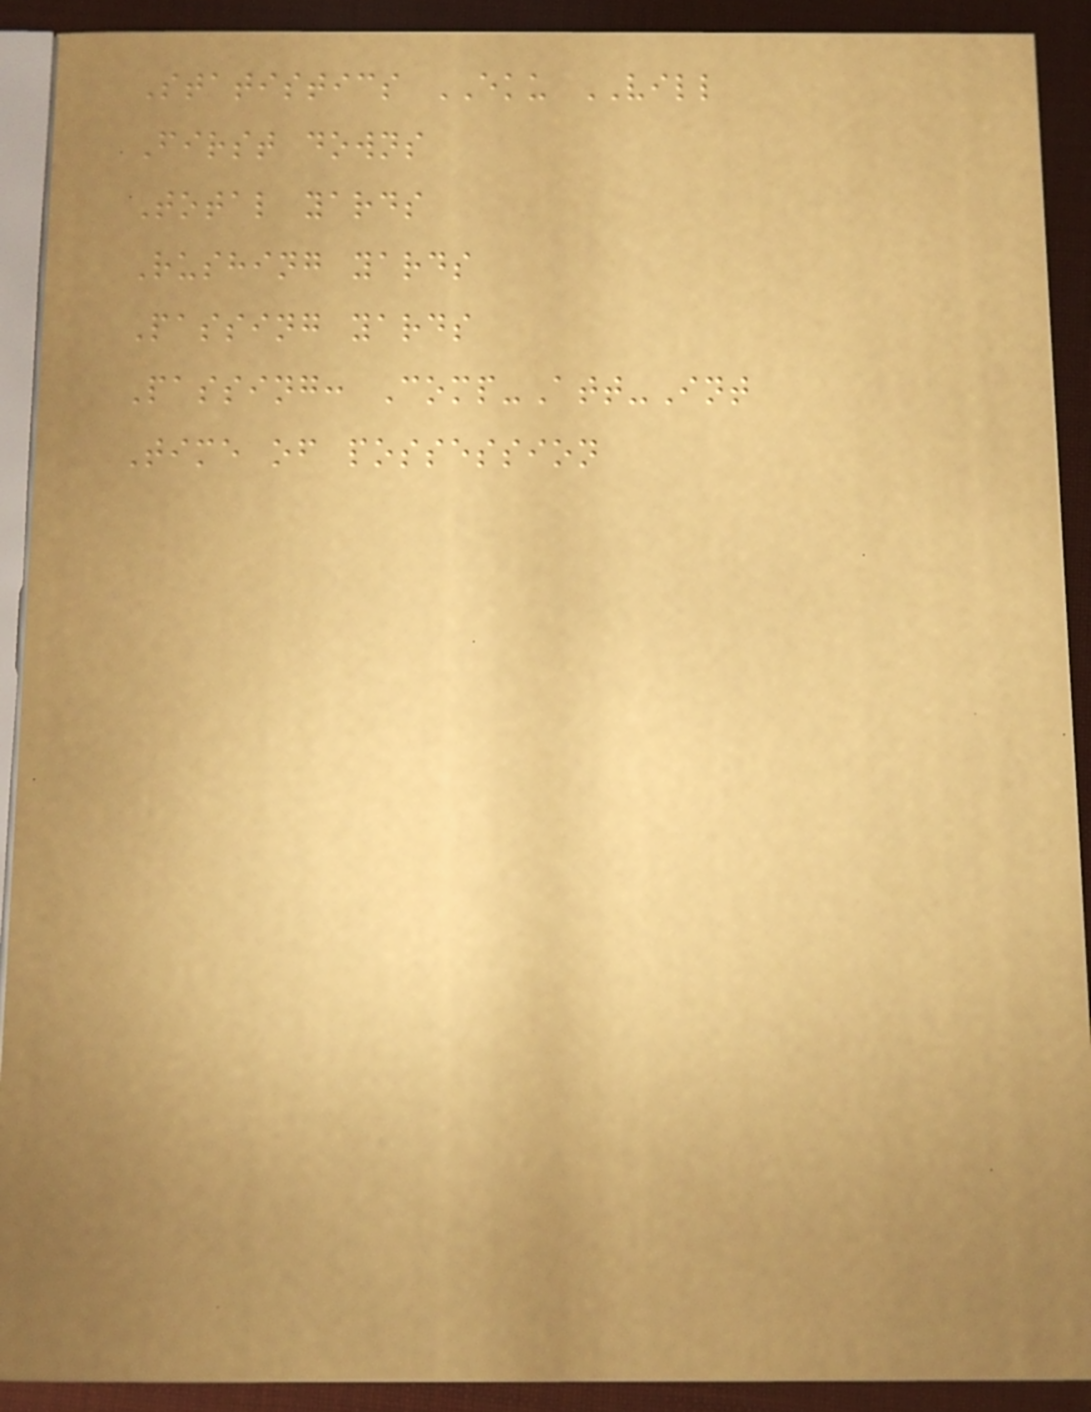Statistics EKU VILL
First downs
Total yards
Rushing yards
Passing yards
Passing: Comp-Att-Int
Time of possession
